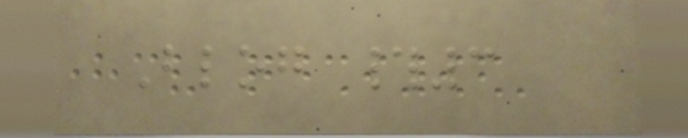Blog #3
